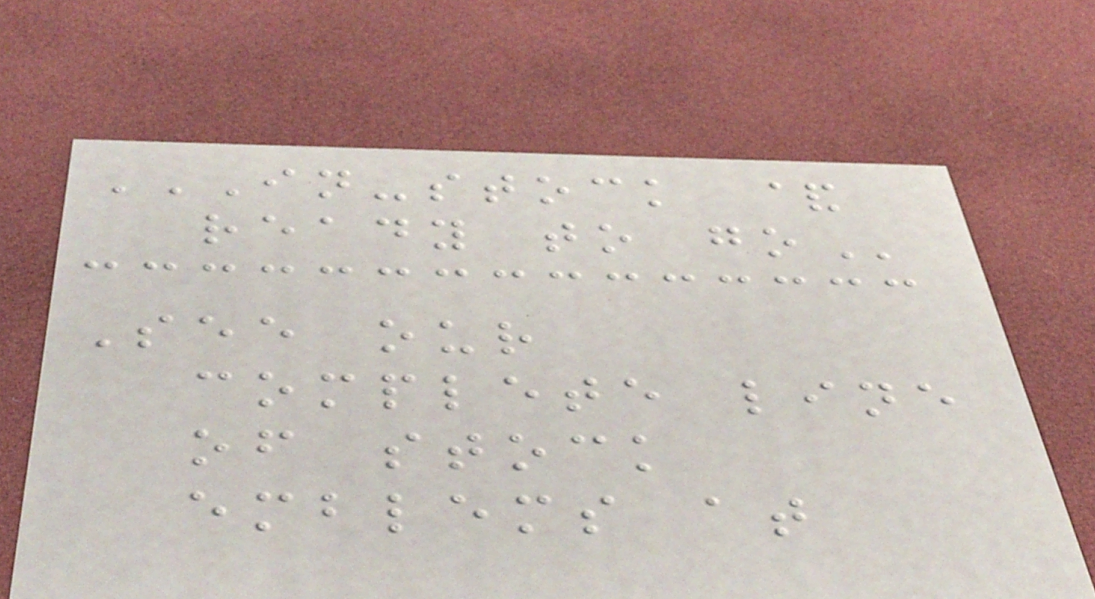IN-STOCK &
READY TO GO
See our
complete line
of stock
emblems at
